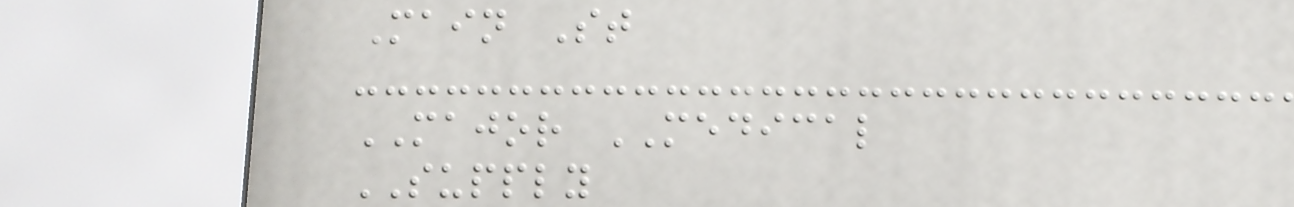Main St
MAJOR MEDICAL
SUPPLY
